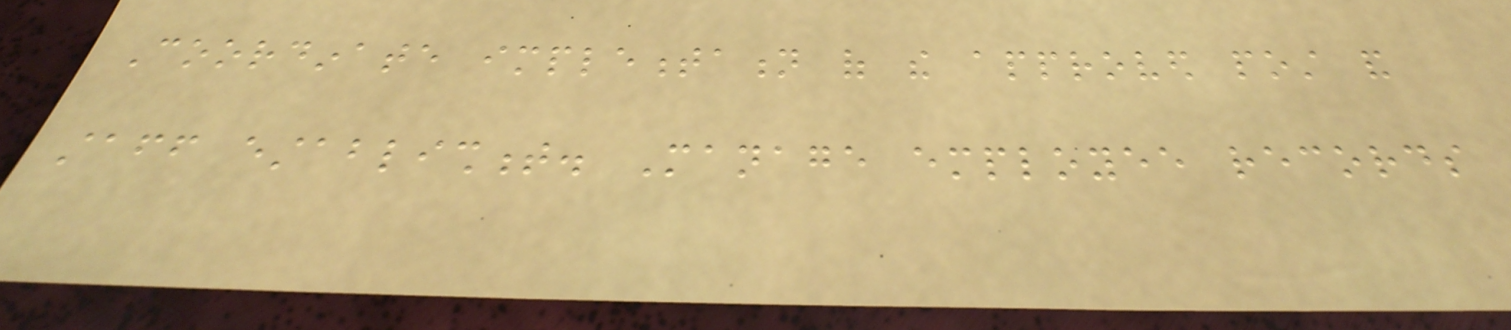Coordinate implementation of the approved post and
staff establishment. Manage employee records
